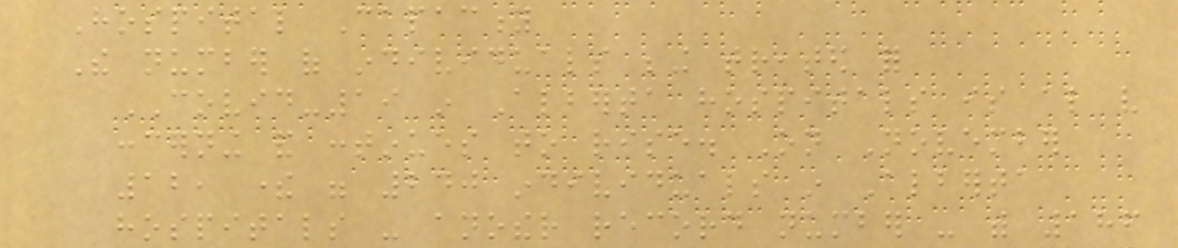Hospital Capacity
The number of individuals being treated for
COVID-19 in Alberta hospitals is also very
concerning and continues to rise. On November
12, there were 240 individuals in Alberta
hospitals - another record number - with 186
